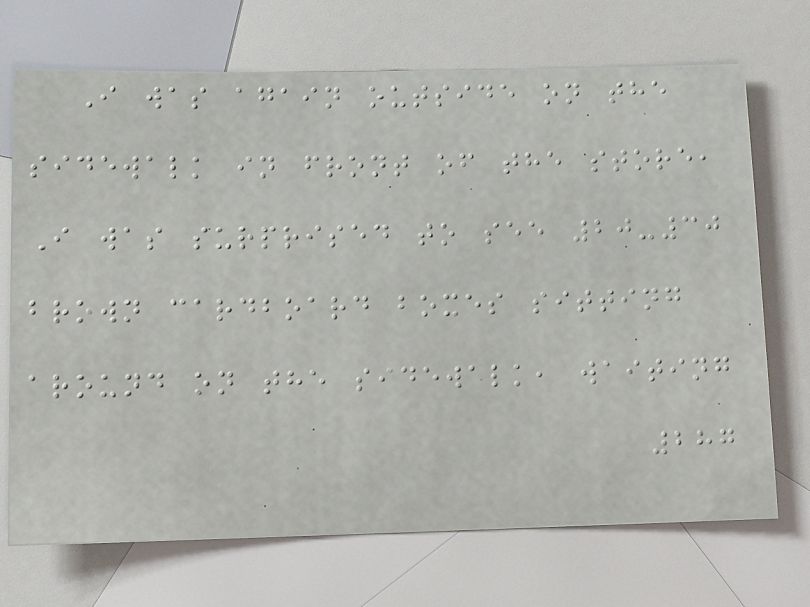I was again outside on the
sidewalk in front of the store,
I was surprised to see 20-30
brown cardboard boxes sitting
around on the sidewalk, waiting
287
